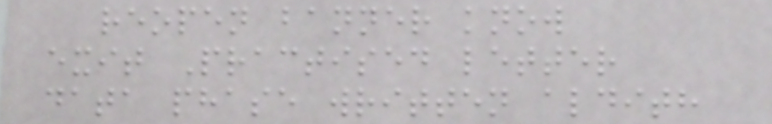reopen banner know
exit Practised letter
data phase written aldith
